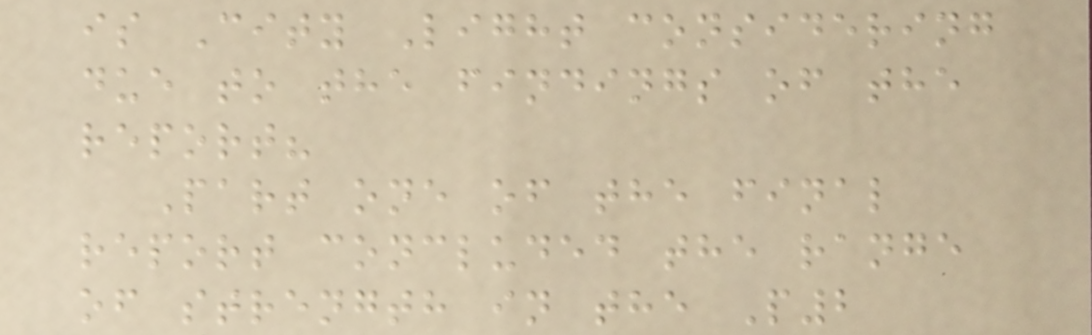is City Light considering
due to the findings of the
report?
Part one of the final
report concluded the range
of strength in the P2
